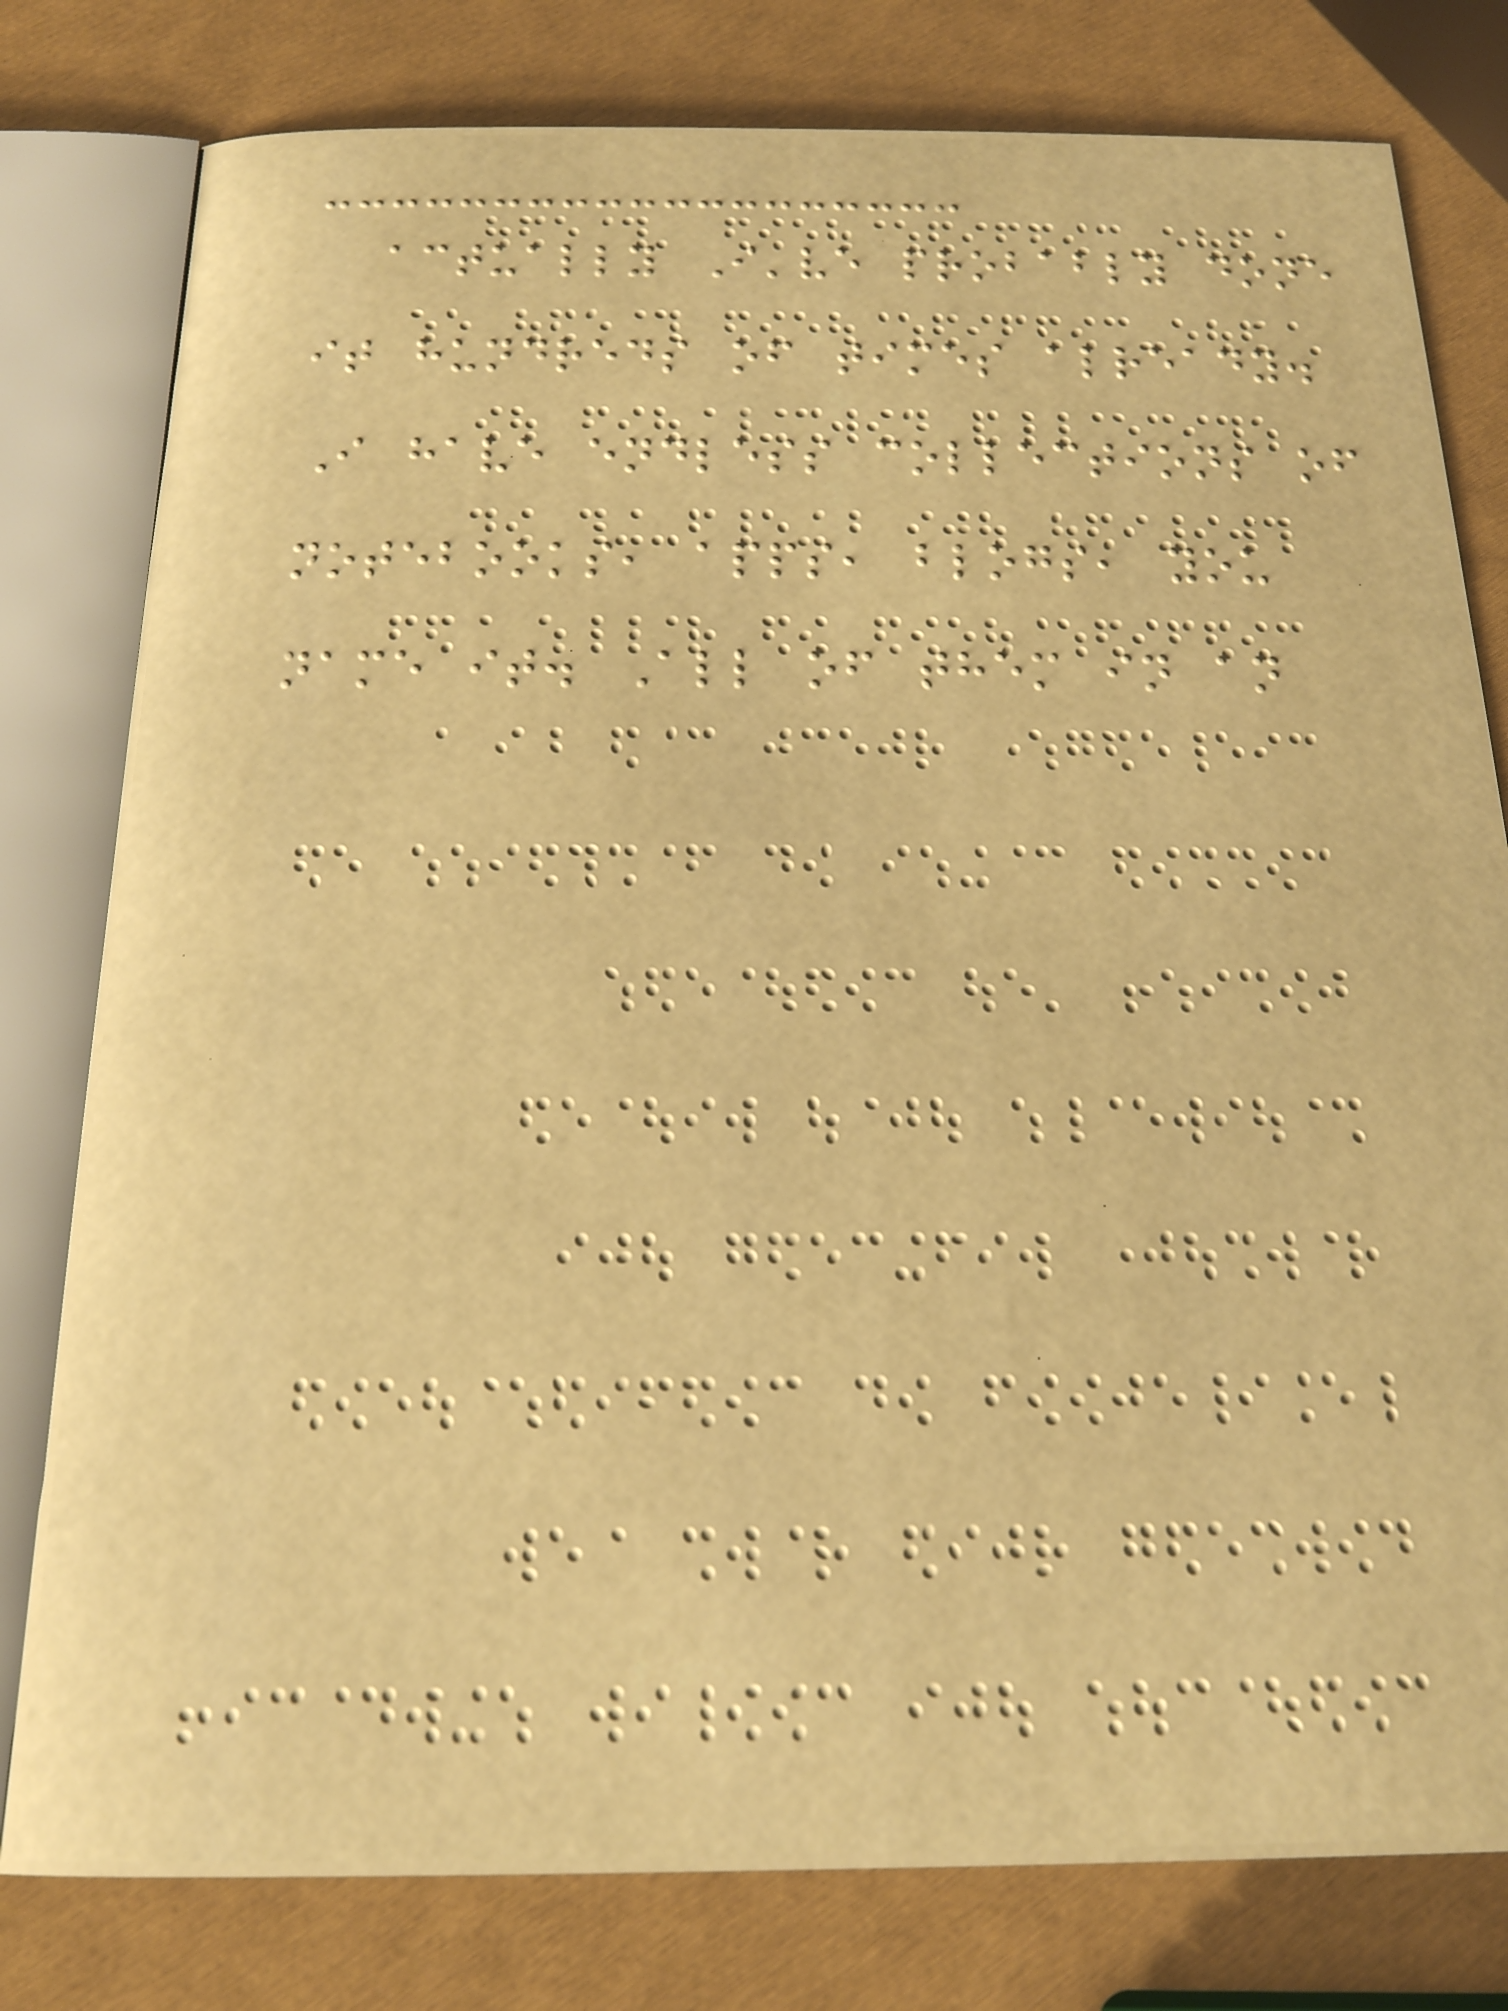actually I've probably done
it hundreds of times already.
I have endless collections of
notebooks, apps, blogs, you
name it. All of them in an
